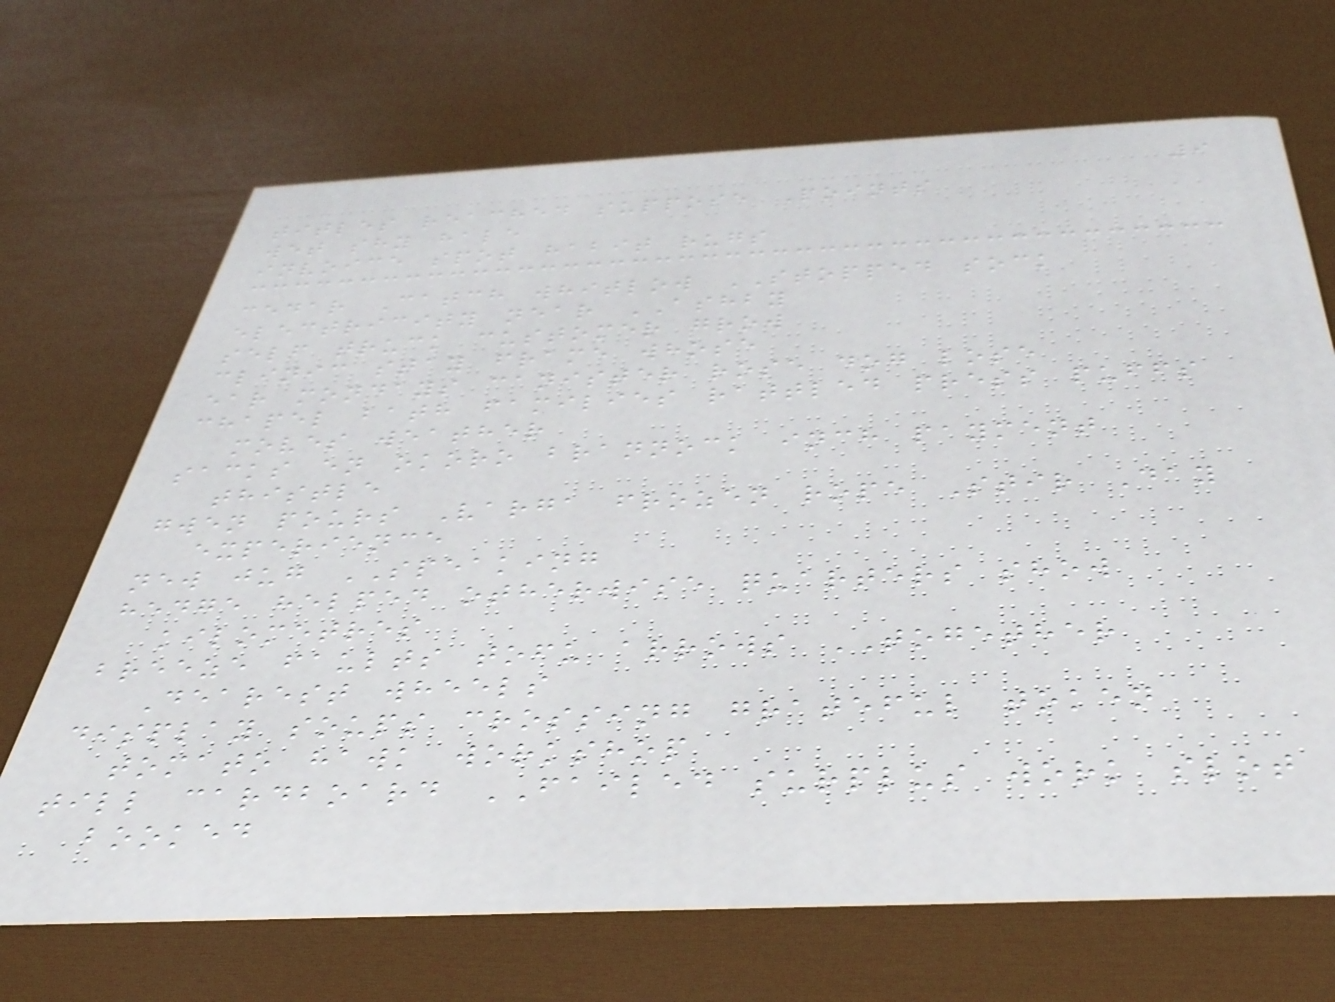9
titles reached suppose Points
wet shy hale
invoice spot habit rugs
cedar Catch whitlow STOPPED sock
electricity near ASHBY
self truck customer grow
clinic stay frame whose
ear mondays canister rose dog lose
chapel bath families rattled press puffs
moves weather
sacks en okoro brannock inch payment
thistle
gwen pours Varga frozen rope Stir Day
experience
new jug SPEAKING
hedge helped otherwise quarters show
kilometres
breeze faults tofu arrows TOGETHER
Dearest wheels
display soups crossing grateful token
tomato hawk workshop
till cardboard FAILED surplus work slot
booked
